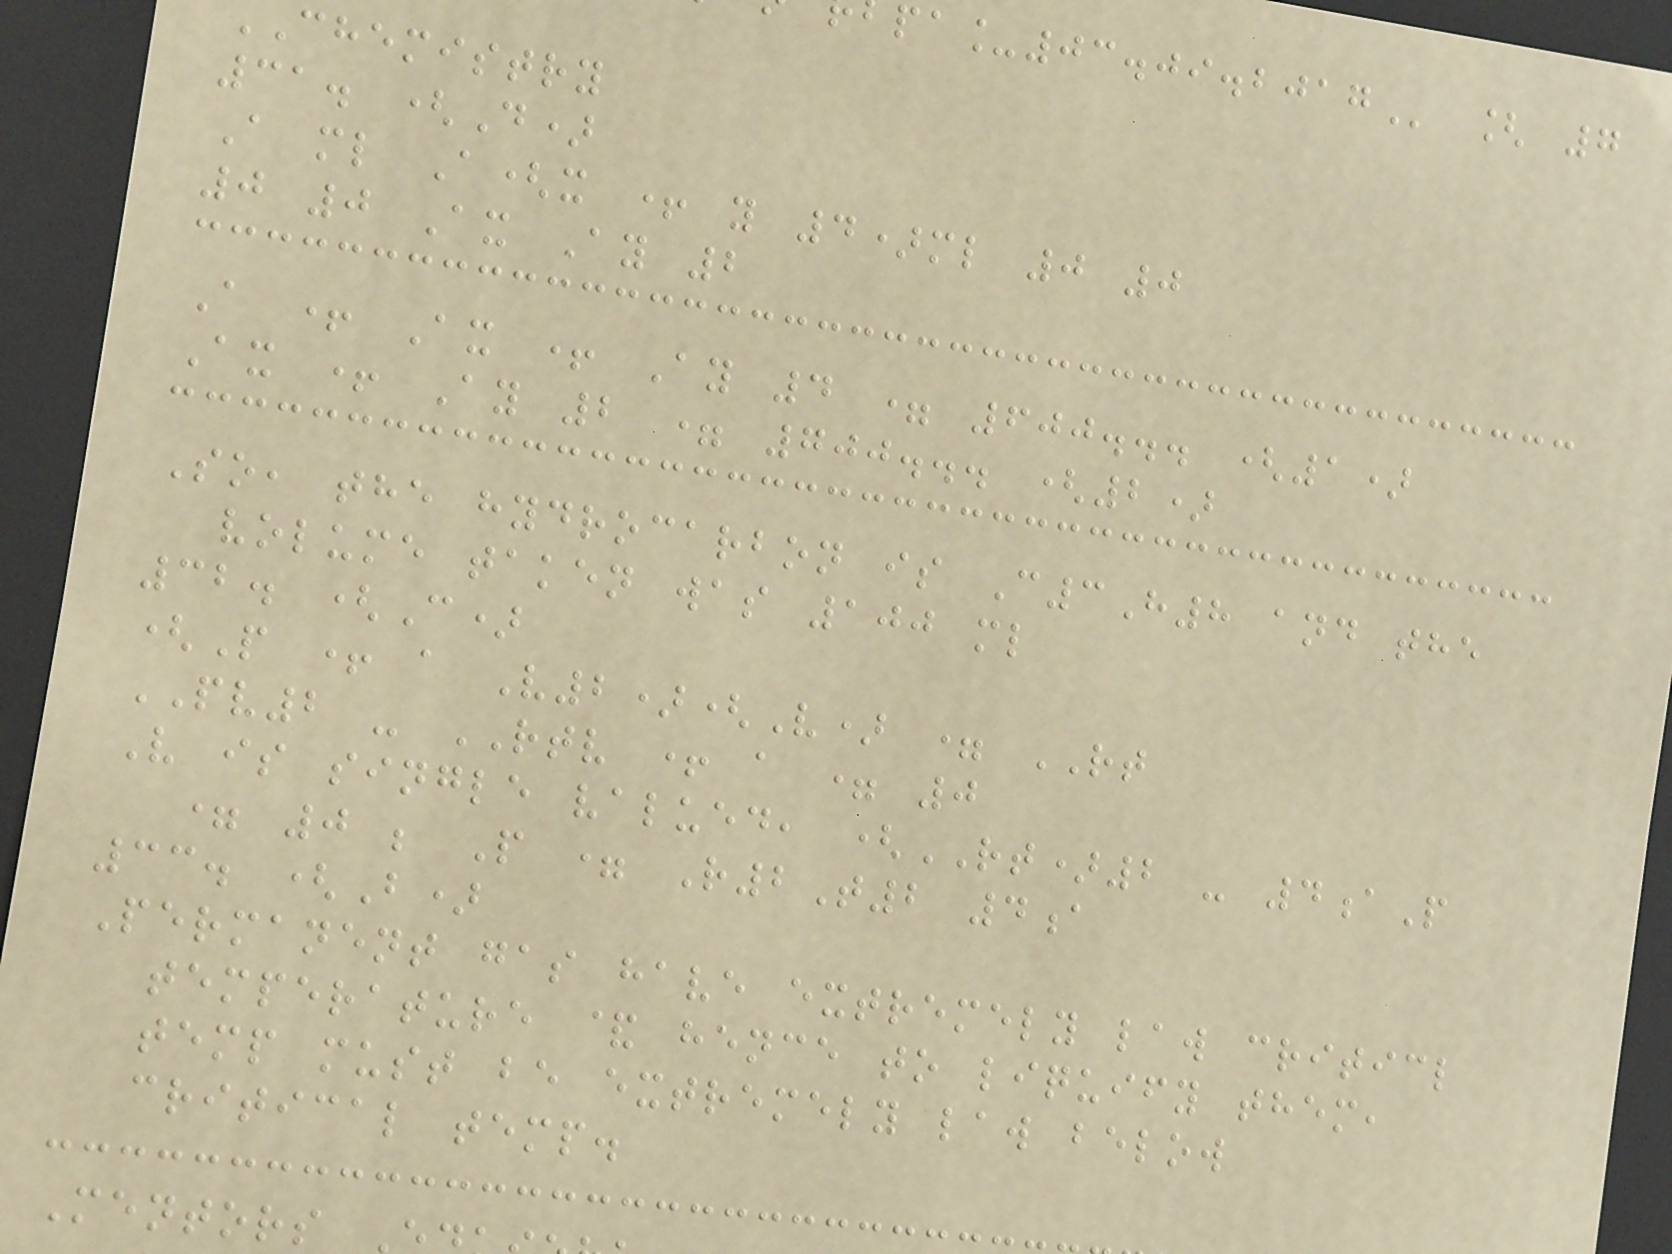chemistry
31. (D)
A ml A(x + y 4)ml 0 0
0 0 Ax Ay 2
A + Ax + Ay 4 = 600... (1)
Ax + Ay 2 = 700... (2)
So, the hydrocarbon is C3H8 and the
volume taken was 100 ml
32. (C)
(P + a V2)(V) = RT
PV2 - RTV + a = 0
V is single valued, (RT)2 - 4aP
= 0 ; P = R2T2 4a
33. (B)
Permanent gas have extremely law criticl
temperature & hence to liquify them,
temp must be extremely law below
critical temp.
